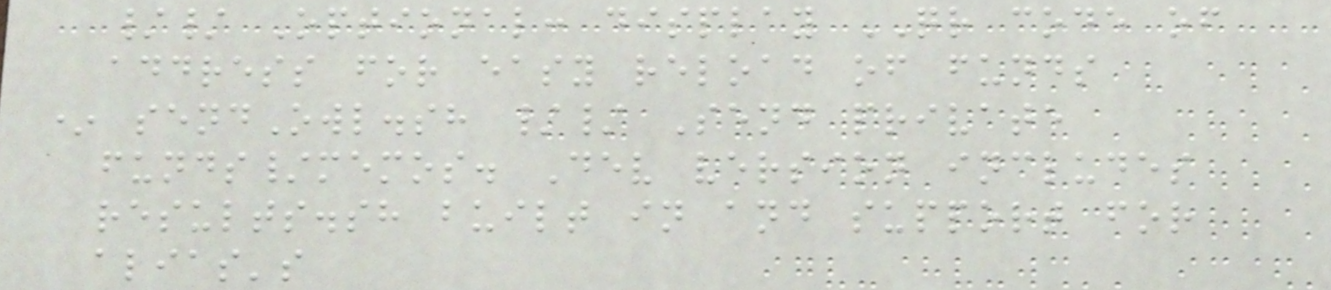// Optional: display QR code of
address for easy reload of funds
* sendOwl.sh // Send private
funds/memos. Dev version includes
results.sh built in and support for
alias's
